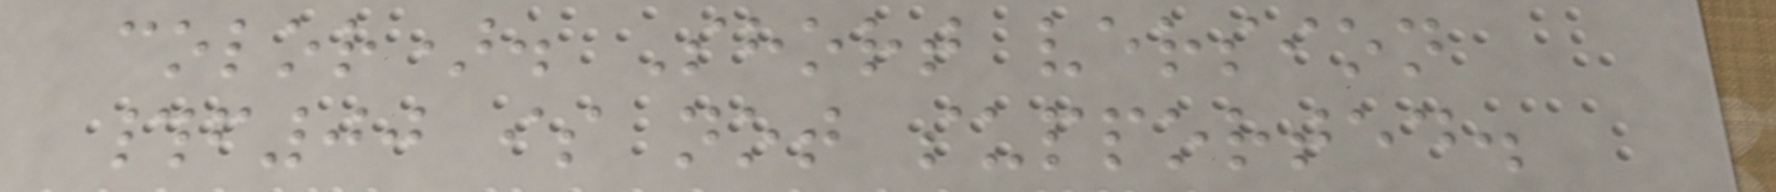color). Short version
#f00 is not supported.
